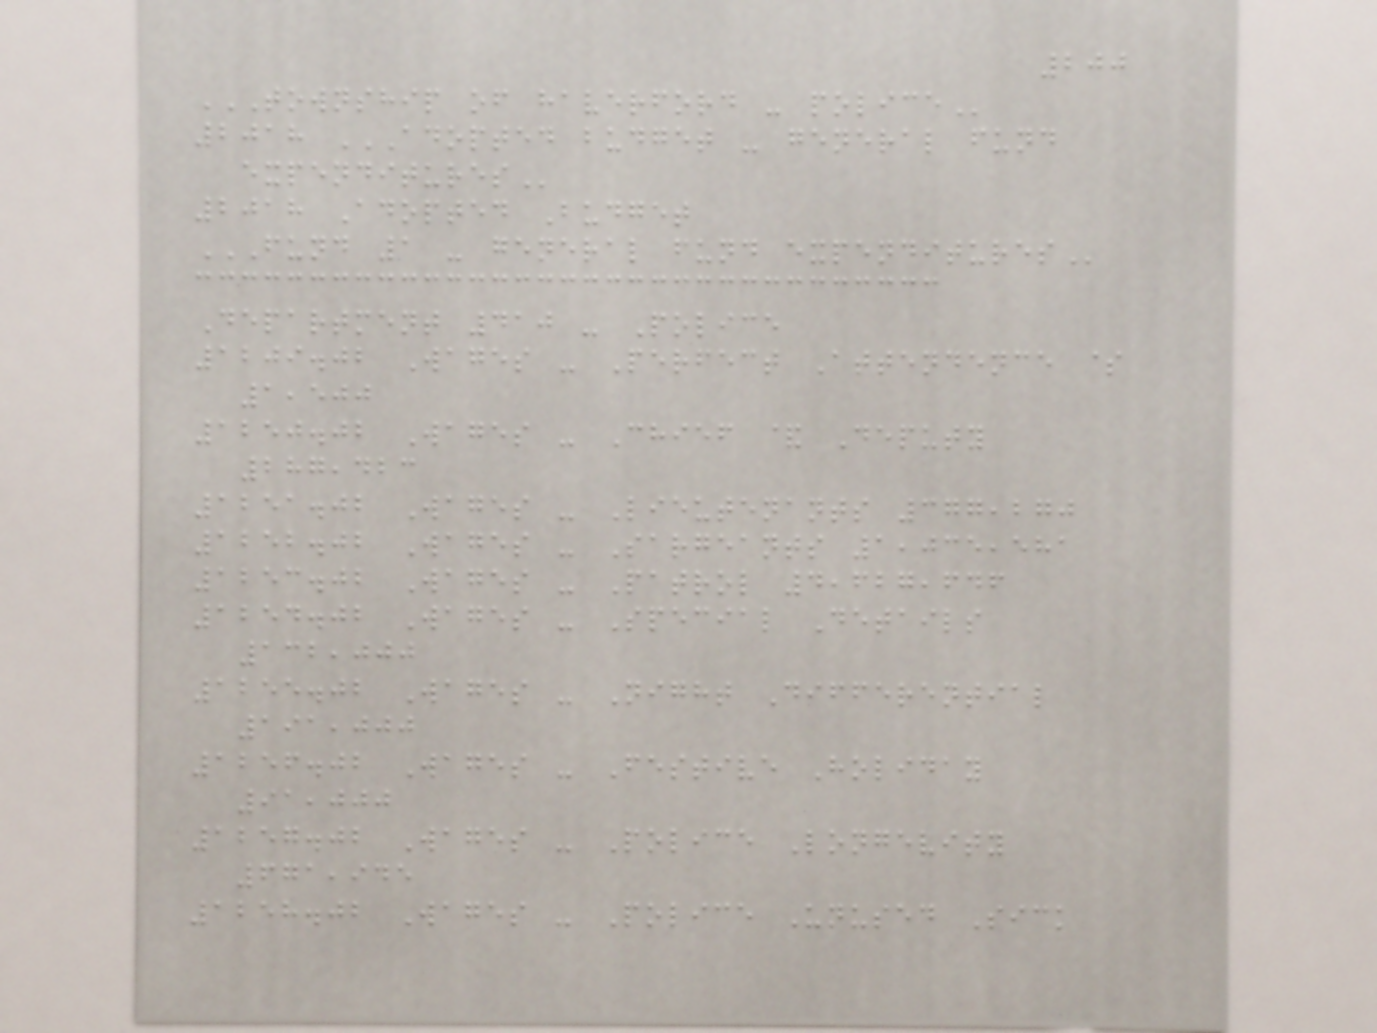200
TOWNSHIP OF HAVERFORD - POLICE
2018 ADOPTED BUDGET - GENERAL FUND
EXPENDITURES
2018 Adopted Budget
FUND 1 - GENERAL FUND EXPENDITURES
Department 410 - Police
1209.02 Wages - Perfect Attendence $
1,500
1250.02 Wages - Chief & Deputy
287,423
1251.02 Wages - Lieutenants 377,270
1252.02 Wages - Sargeants 1,035,581
1253.02 Wages - Patrol 4,627,646
1254.02 Wages - Special Details
132,000
1255.02 Wages - Night Differential
191,000
1256.02 Wages - Festive Holiday
91,000
1257.02 Wages - Police Longevity
671,945
1258.02 Wages - Police Unused Sick
